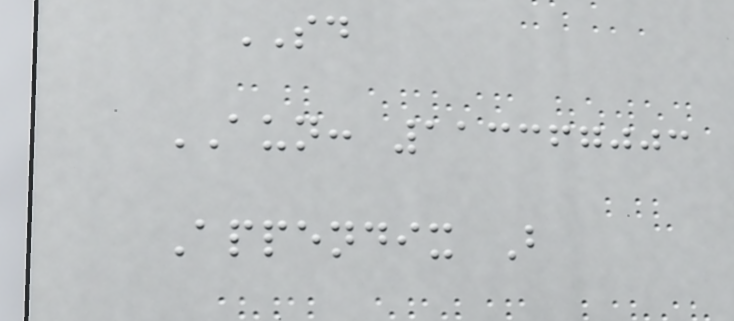SD
AUN: 113367003
Appendix B
